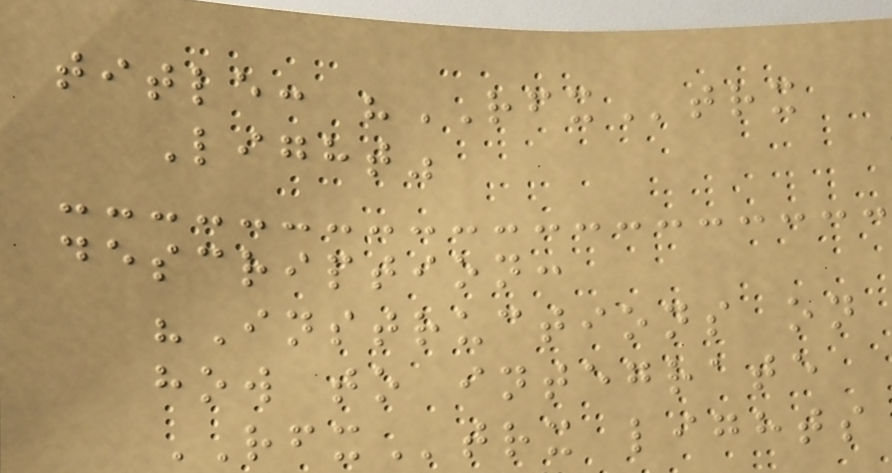title: "RFXtrx
Light"
description:
"Instructions on
how to integrate
RFXtrx lights
